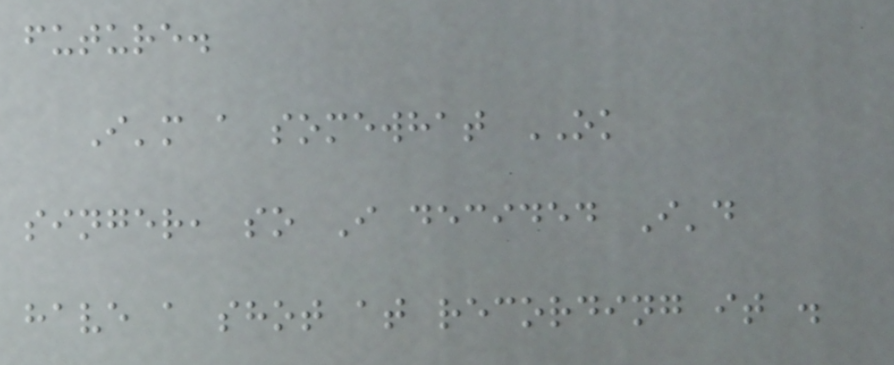future.
I'm a somewhat OK
singer, so I decided I'd
have a shot at recording it .
